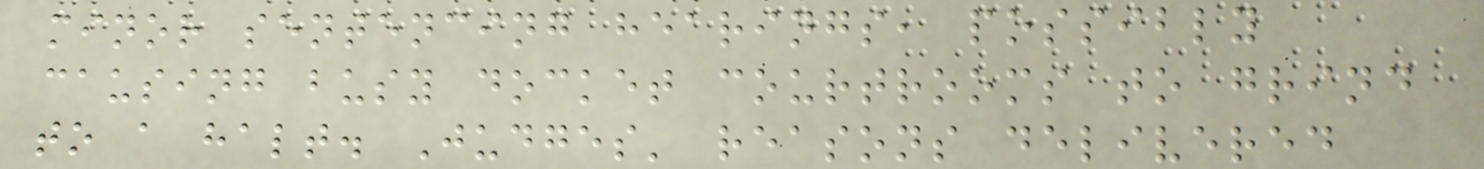minor sentencing hearings, possibly
causing busy docket courtrooms to grind
to a halt. Judges' reasons delivered
